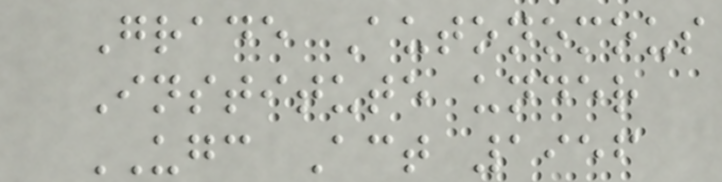Grade Autonomous
Institute under
UGC Act 1956
